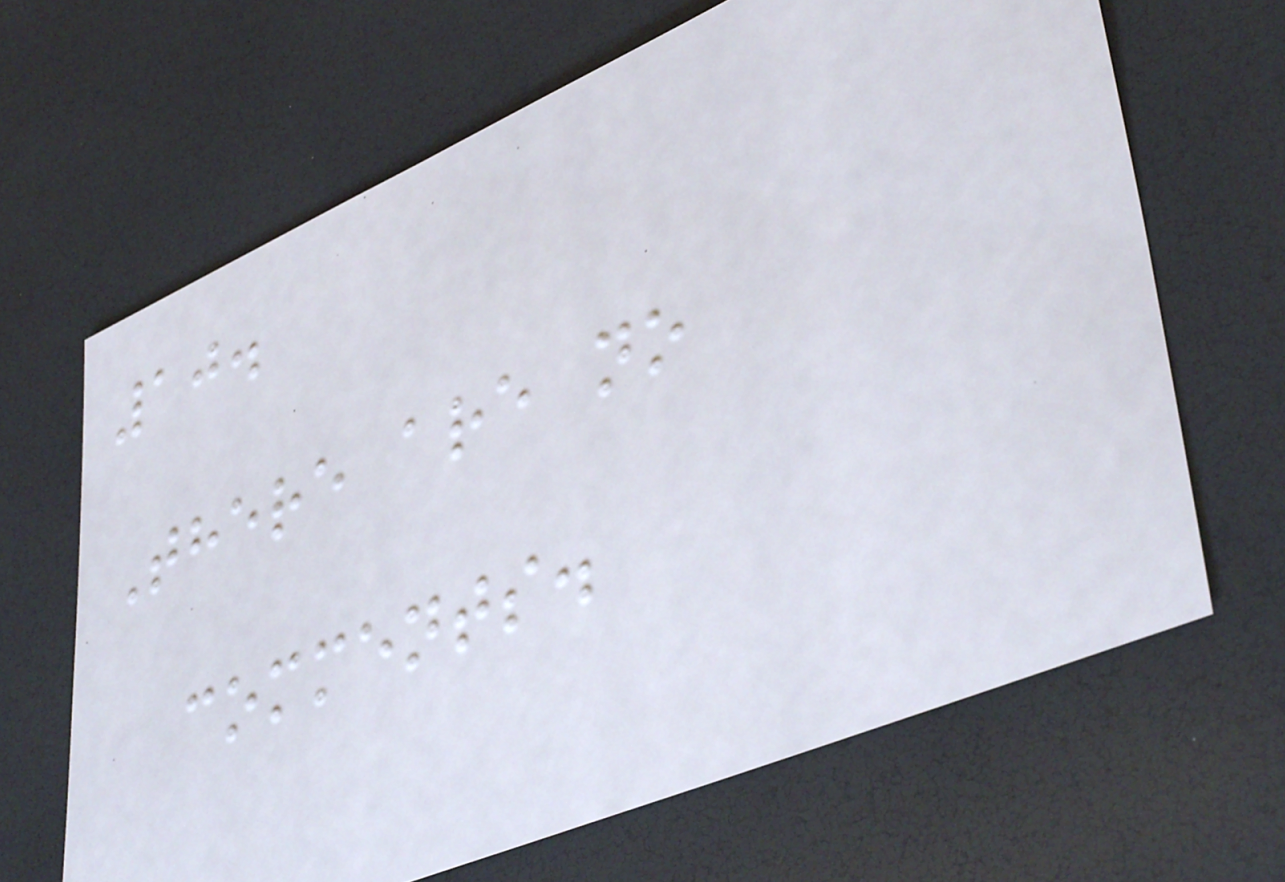10.
There are no
comments.
